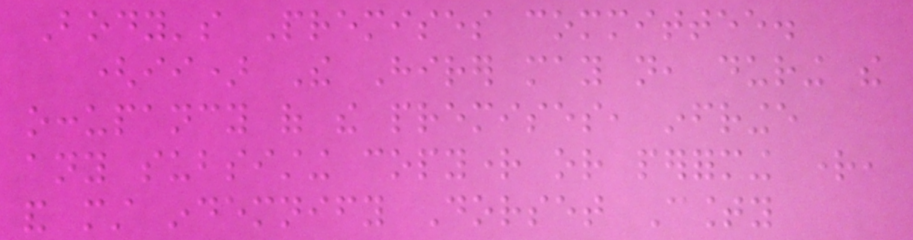Body's Premises committee.
(ii) The Hirer may not, during the
occupancy of the premises, infringe
any subsisting copyright or performing right,
and must indemnify Dorset County
